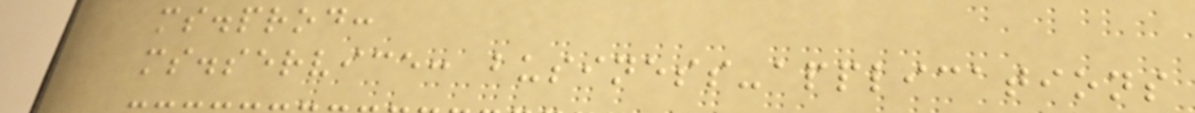ms.prod:
ms.service: business-applications
